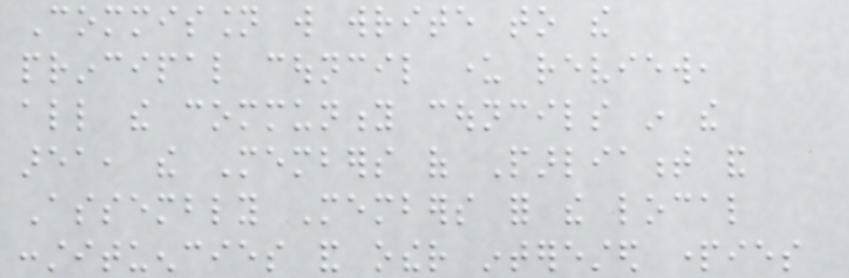Commission will write to the
principal council under review,
all the community councils in the
area, the Members of Parliament and
Assembly Members for the local
constituencies and other interested parties
